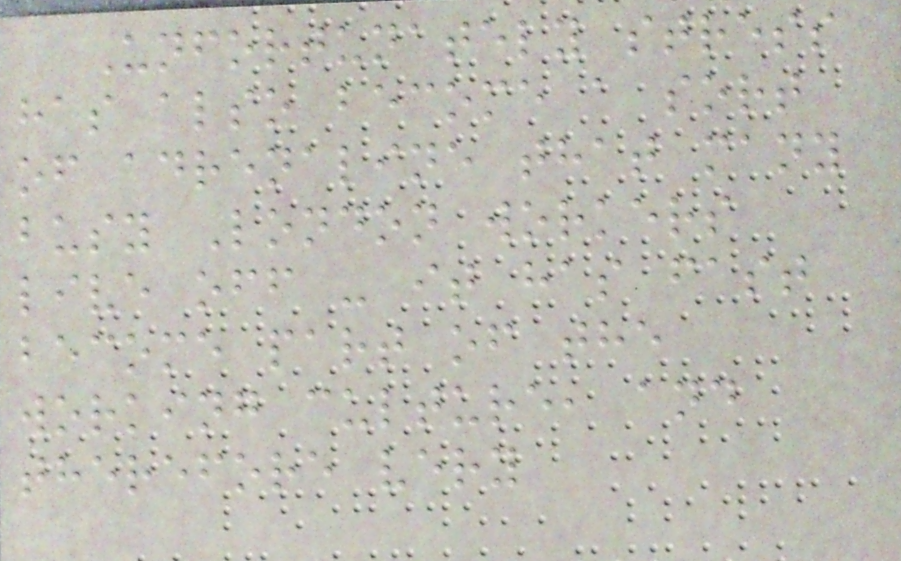Unfortunately stress
has also become a sort
of adrenaline that many
busy London workers
live off - it has fast
become part of the
working culture, and
therefore very
